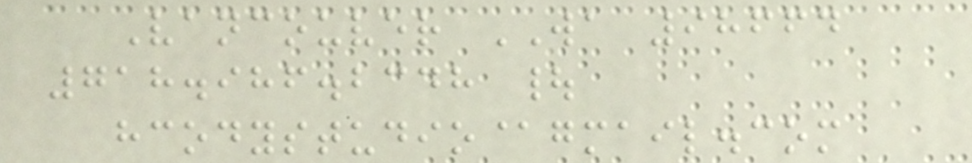Vancouver WA 98664
718.986.2348 |
hcodystudio@gmail.com
